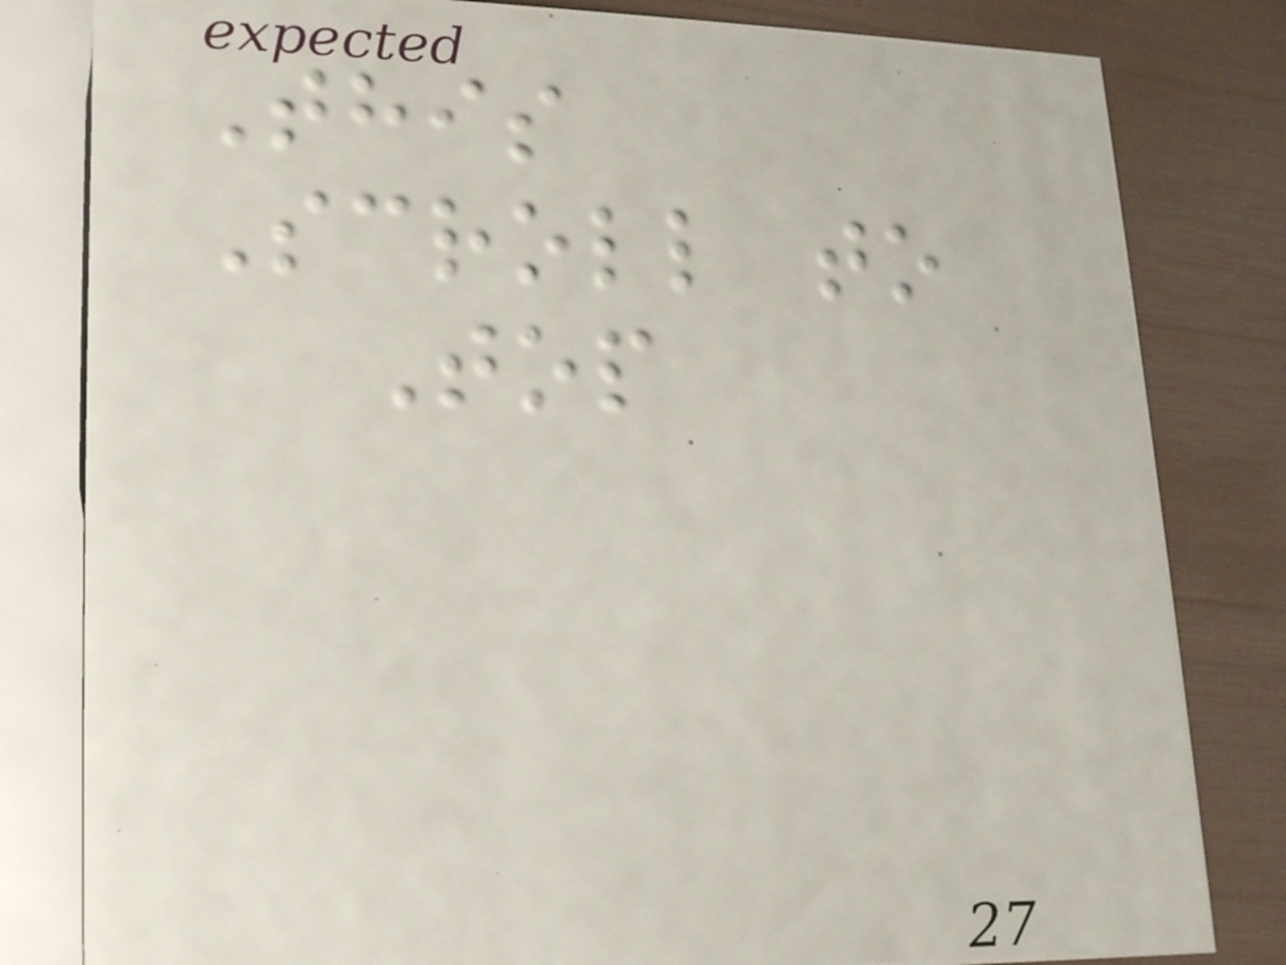This
Scroll to
Top
